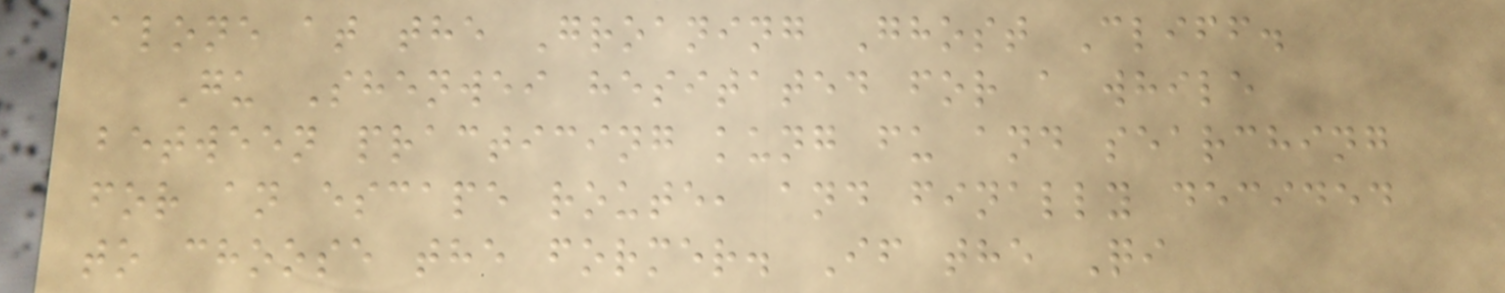alone at the Groaning Ghost Cliff.
Gu Shenwei hesitated for a while
between practicing kung fu and searching
for an escape route, and finally decided
to choose the former. If the Qi
